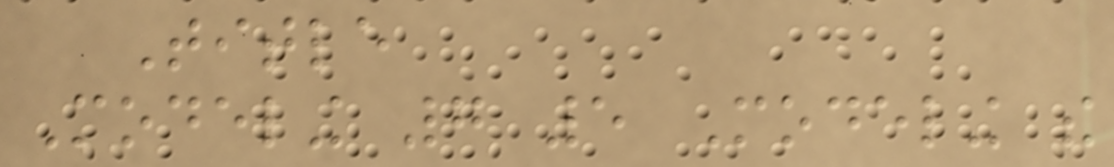Title
Modeling 7 5 Modeling the
